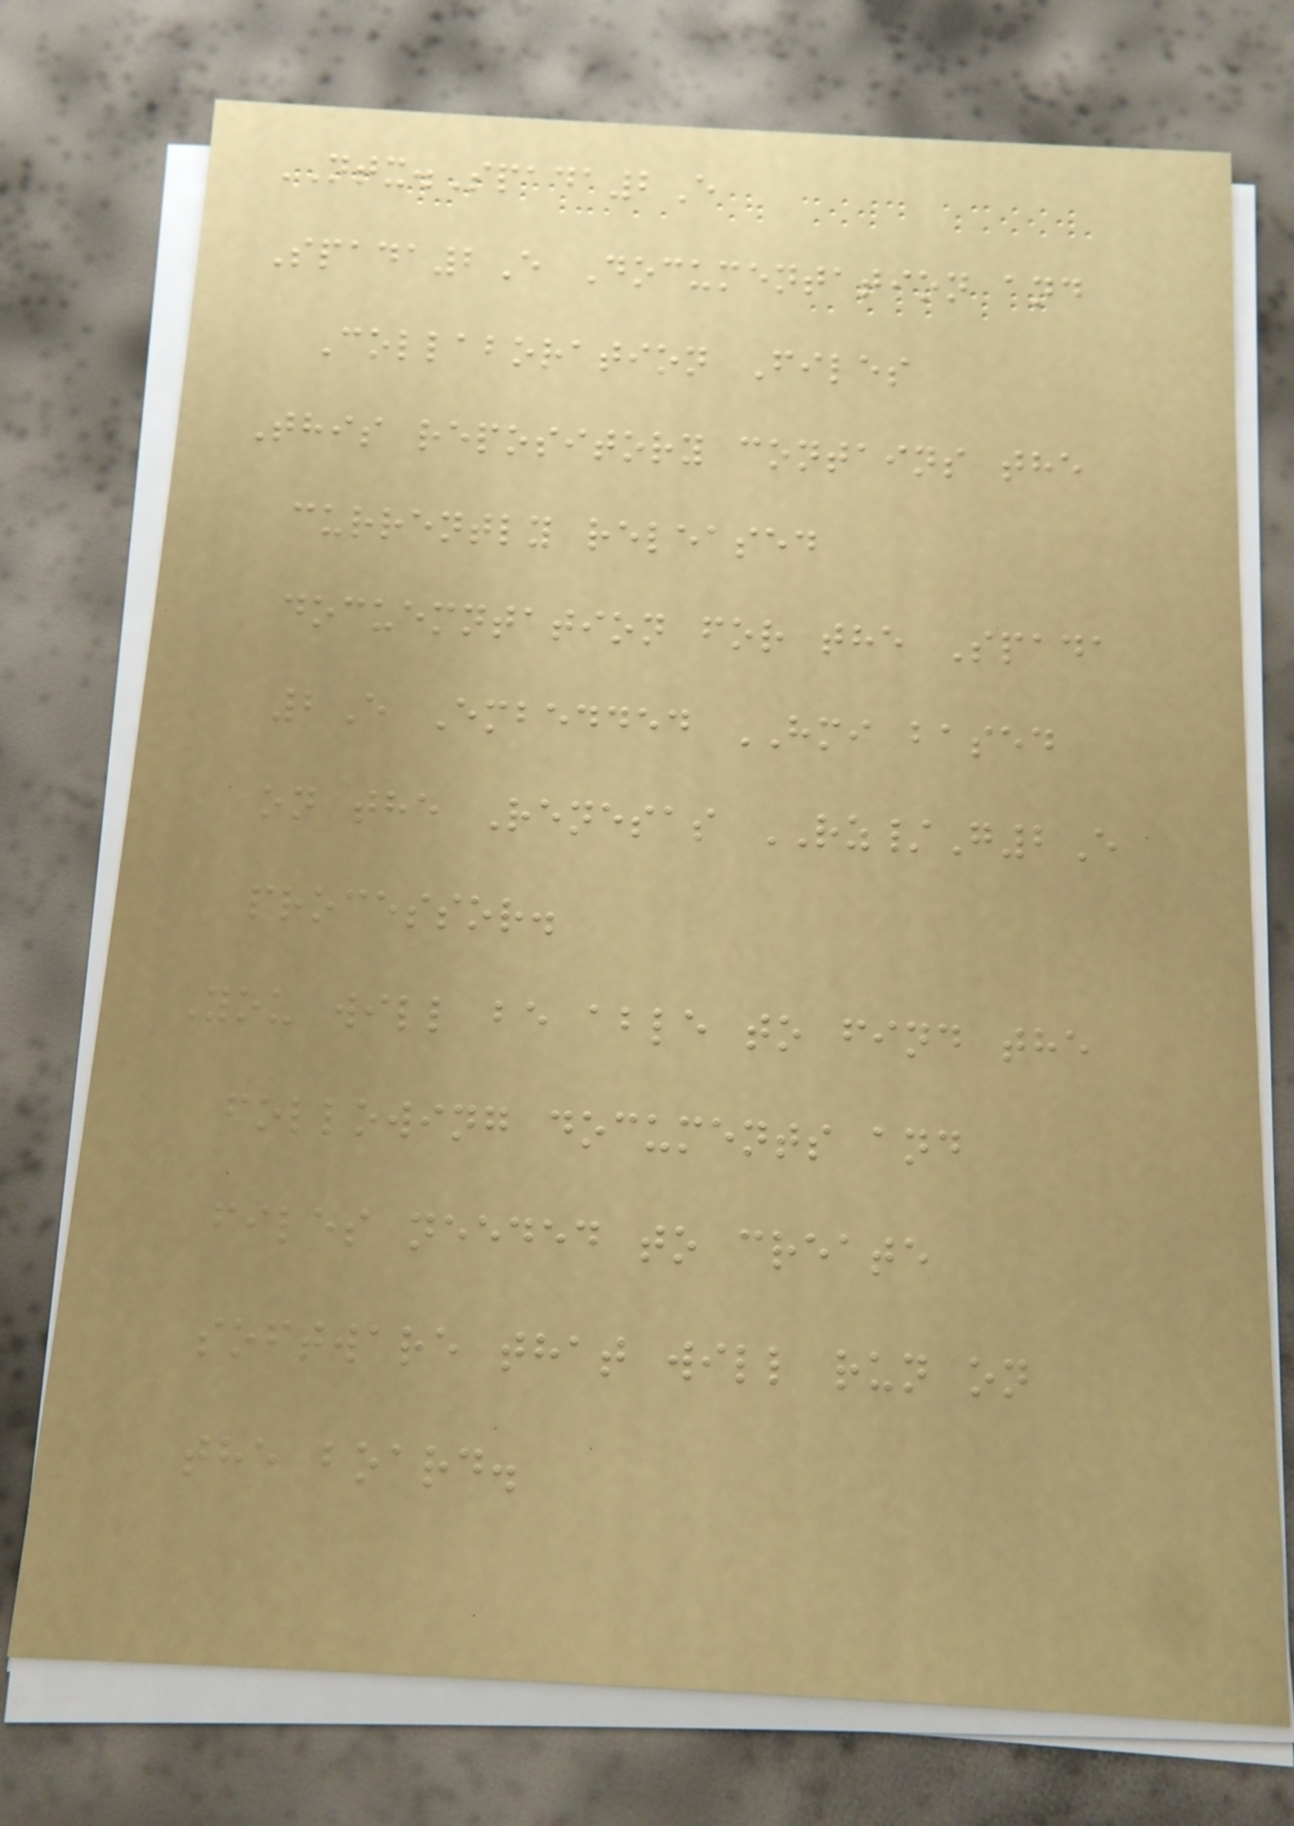NTX.Spada2E
Spada2E Documentation and
Collaboration Files
This repository contains the
currently released
docuemntation for the Spada
2E Embedded HMI based
on the Renesas RZ/G2E
processor.
You will be able to find the
following documents and
files needed to create
software that will run on
the board.
